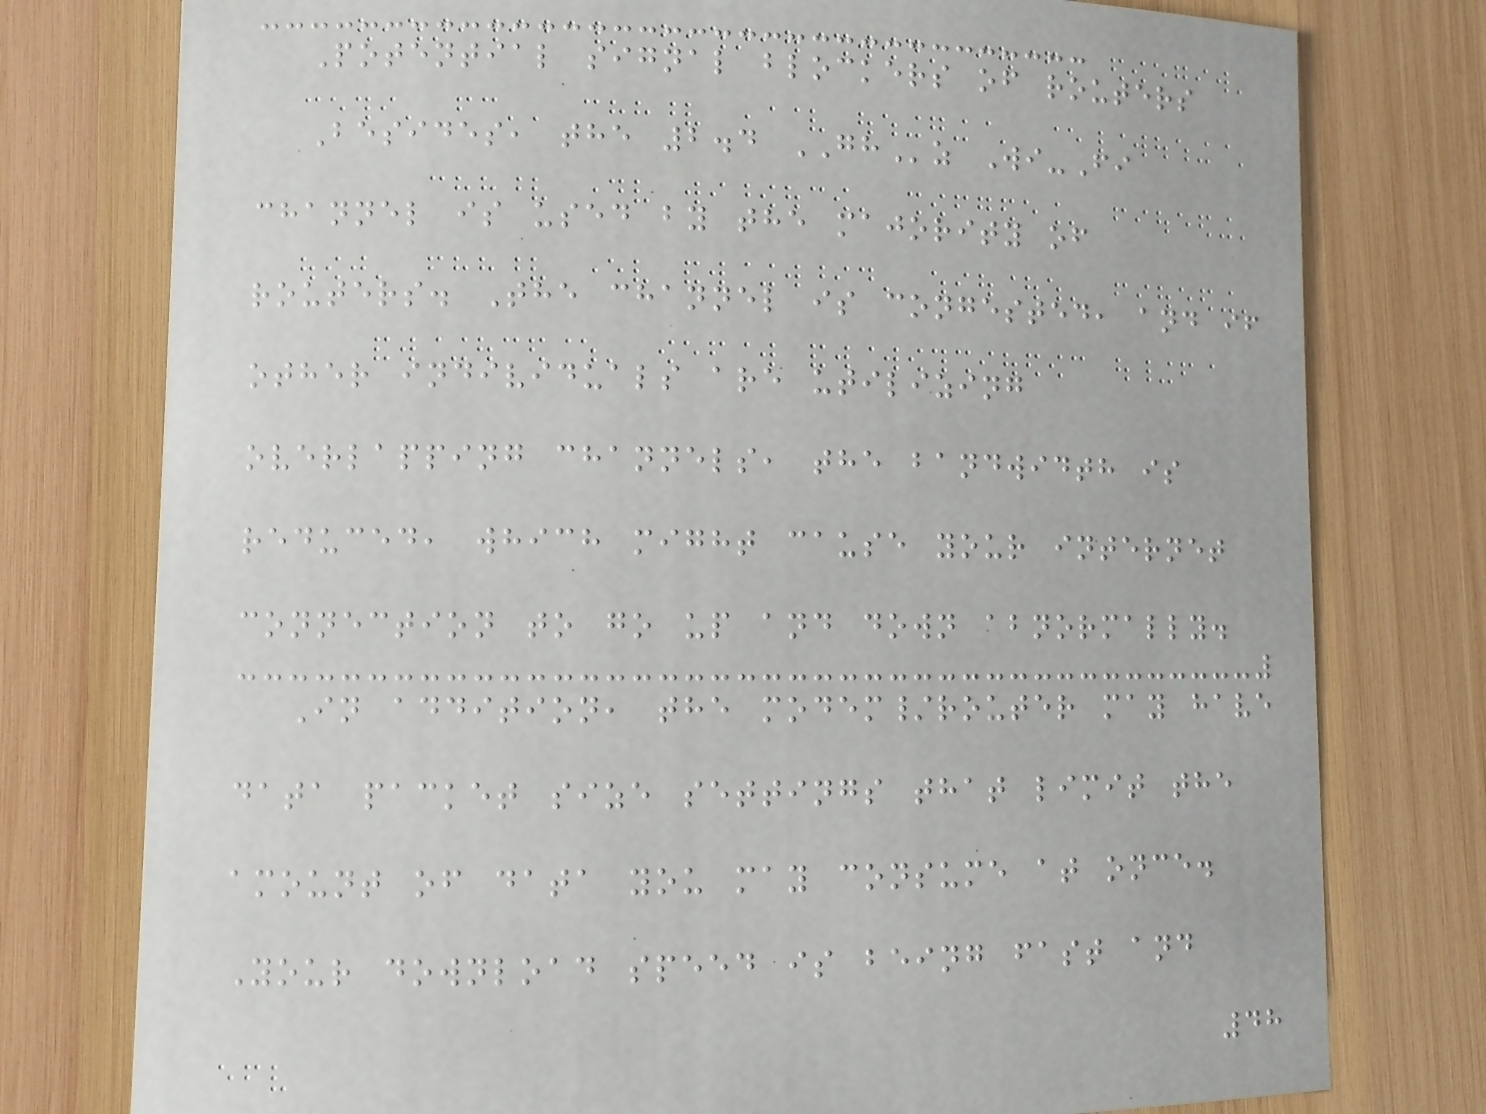Potential signal blockers of routers
Besides, the 2.4 GHz Wi-Fi
channel is used by the majority of
routers. The channel is congested, and if
other individuals are utilizing
overlapping channels, the bandwidth is
reduced, which might cause your internet
connection to go up and down abnormally.
In addition, the modem/router may have
data packet size settings that limit the
amount of data you may consume at once.
Your download speed is being fast and
48
